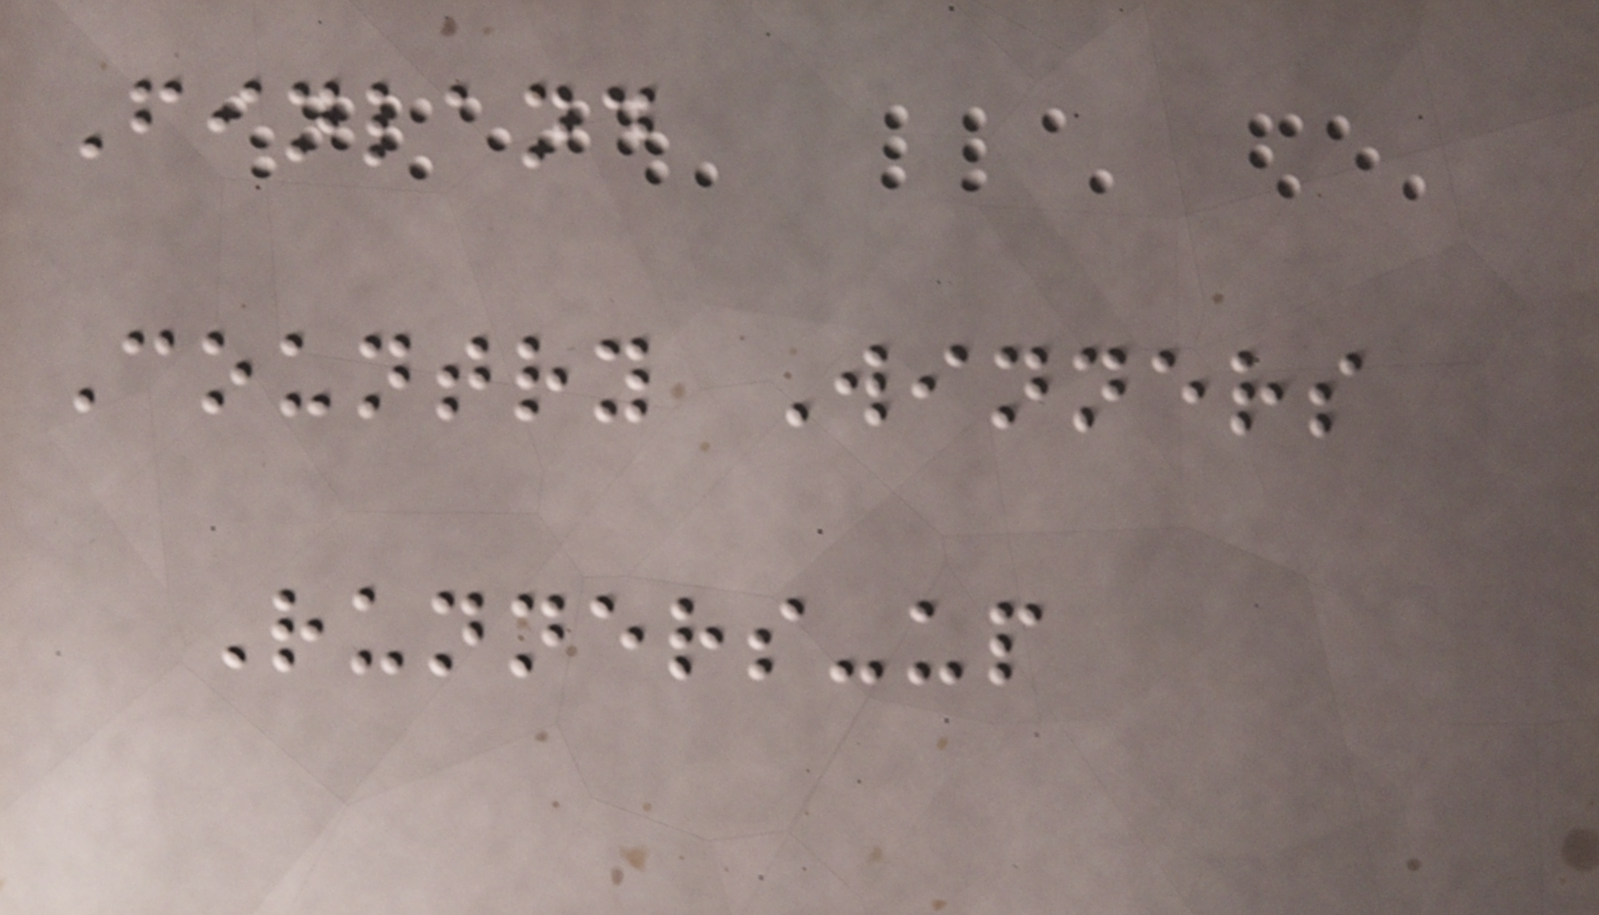Finland
Country Winners
Runners-up
